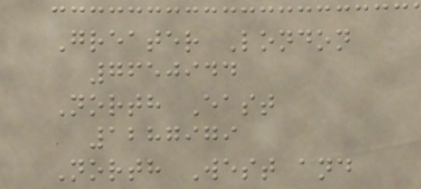Greater London
7650944
North East
1287979
North West and
